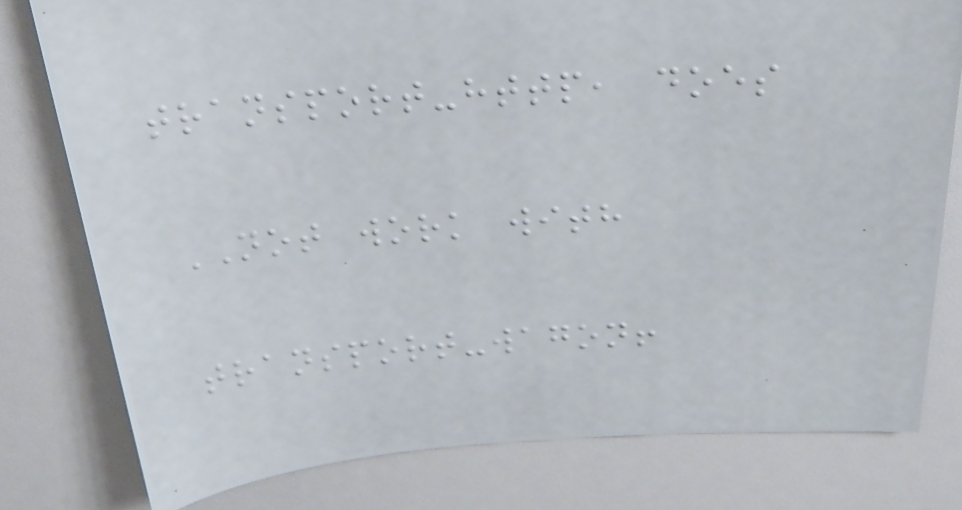transport-http, does
NOT work with
transport-wagon!
